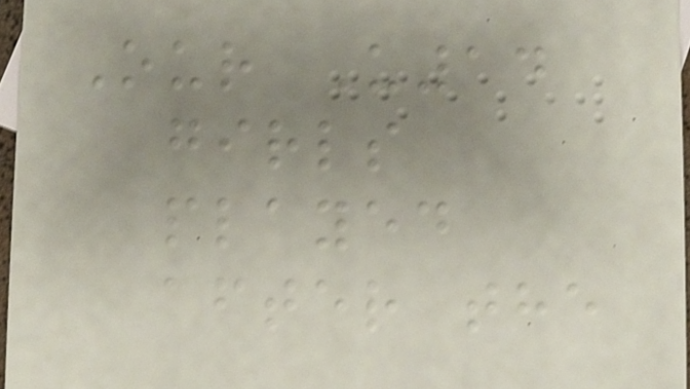Our U14
girls
played
after the
